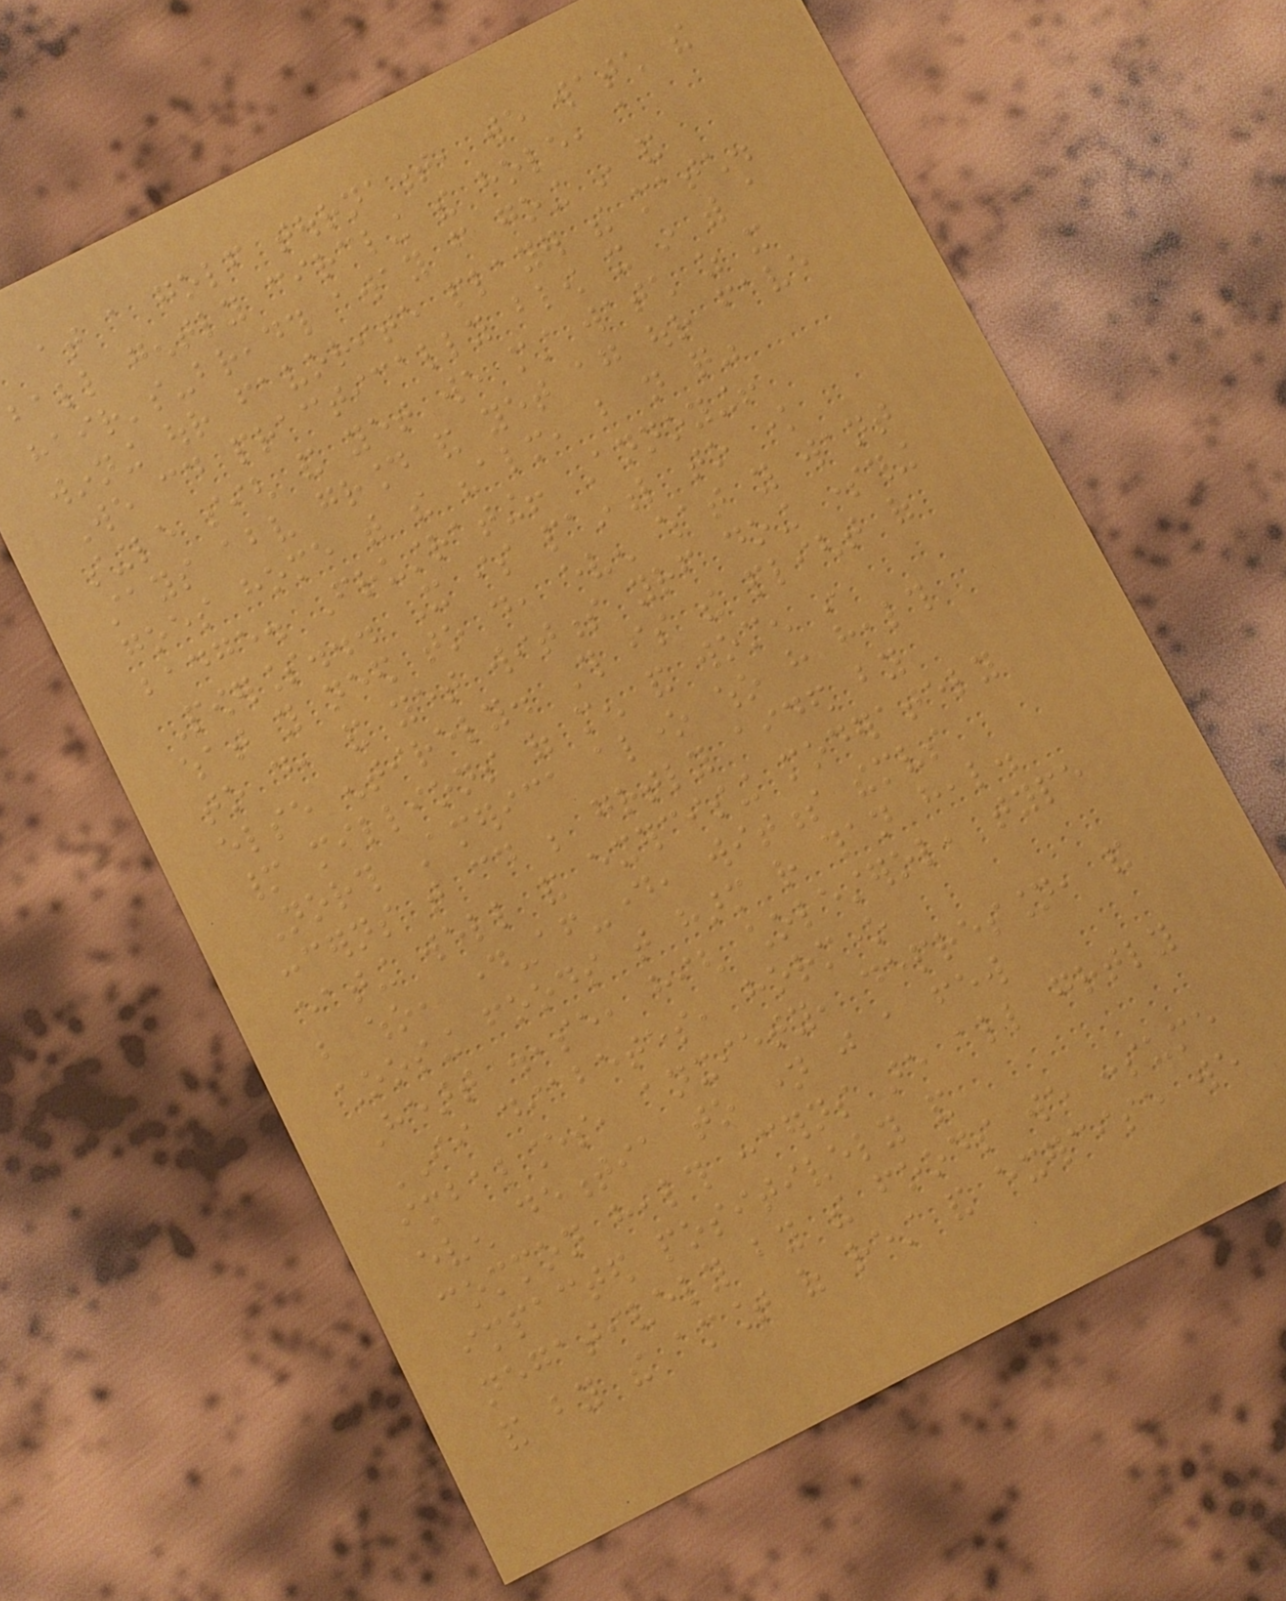at a golf tournament, we watch the
ball gently circling the hole, a
hair's-breadth away from going in and
winning our favorite player the match.
We could practically blow it in with a
single sigh and yet we must watch as it
stays above ground and yet again our fave
goes home with the "almost, but not quite"
badge. Frustrating! Annoying!
Powerless... It is painful to know
what you need to do, even what you want
to do, and yet witness yourself doing something
else entirely. This is the plight of
many millions of men and women in
North America alone who have health
concerns that could be greatly aided by
eating well and exercising moderately
but who, day-after-day, witness themselves
choosing foods that harm rather than heal.
Heart disease, high cholesterol, type
II diabetes, hormone
imbalances, anxiety, depression, and
even dementia to name just a few
common health concerns are all greatly
impacted positively and
negatively by the foods we consume
and by the amount of rest and exercise we
